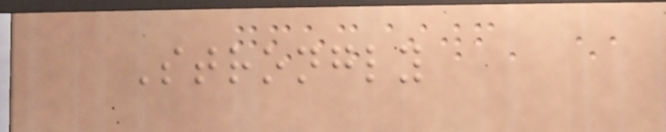Strongly
